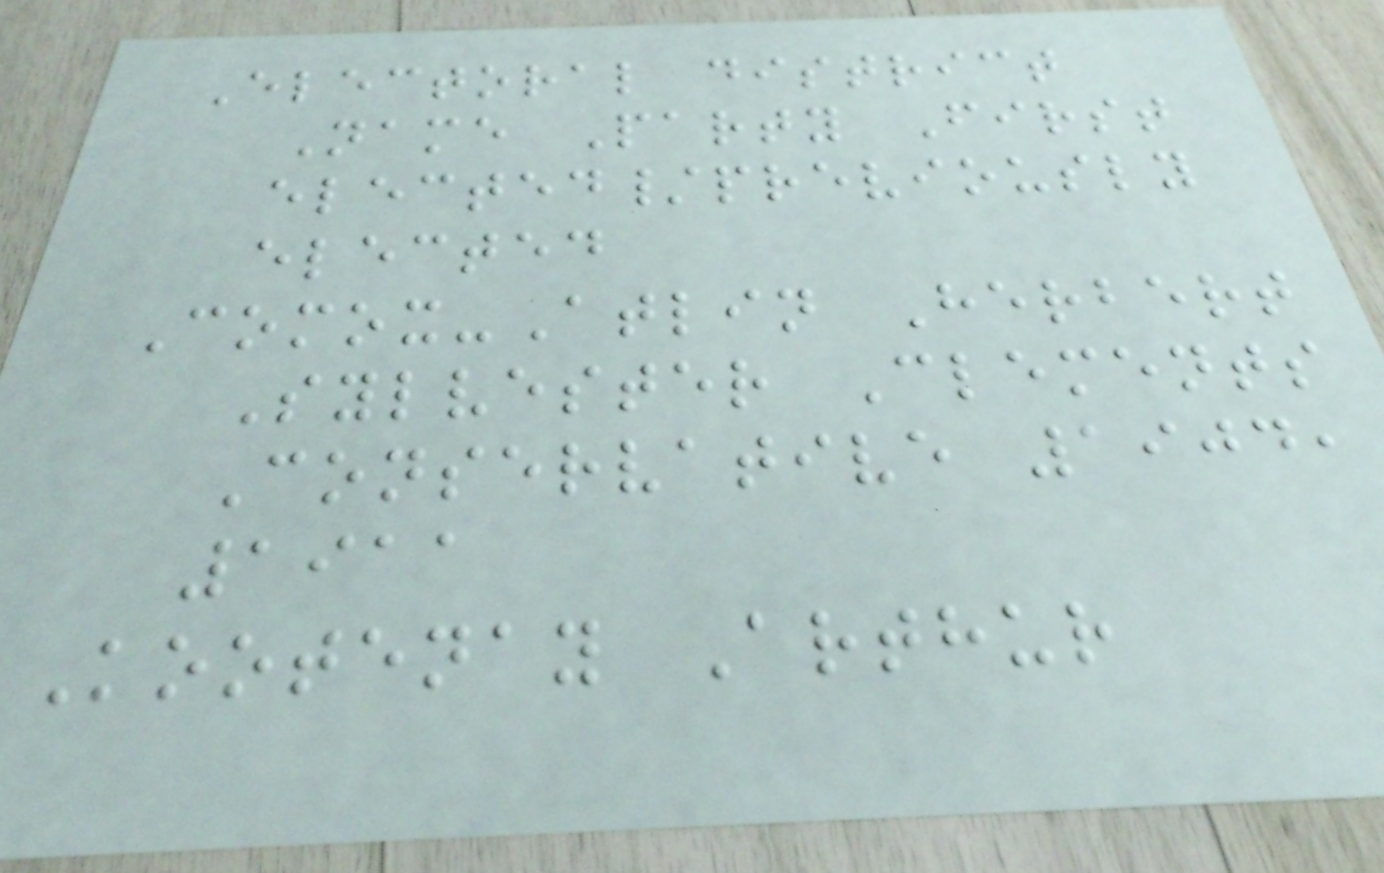Electoral district
Name Party First
elected/previously
elected
Comox-Atlin Herbert
Sylvester Clements
Conservative 1904,
1911
Kootenay Arthur
